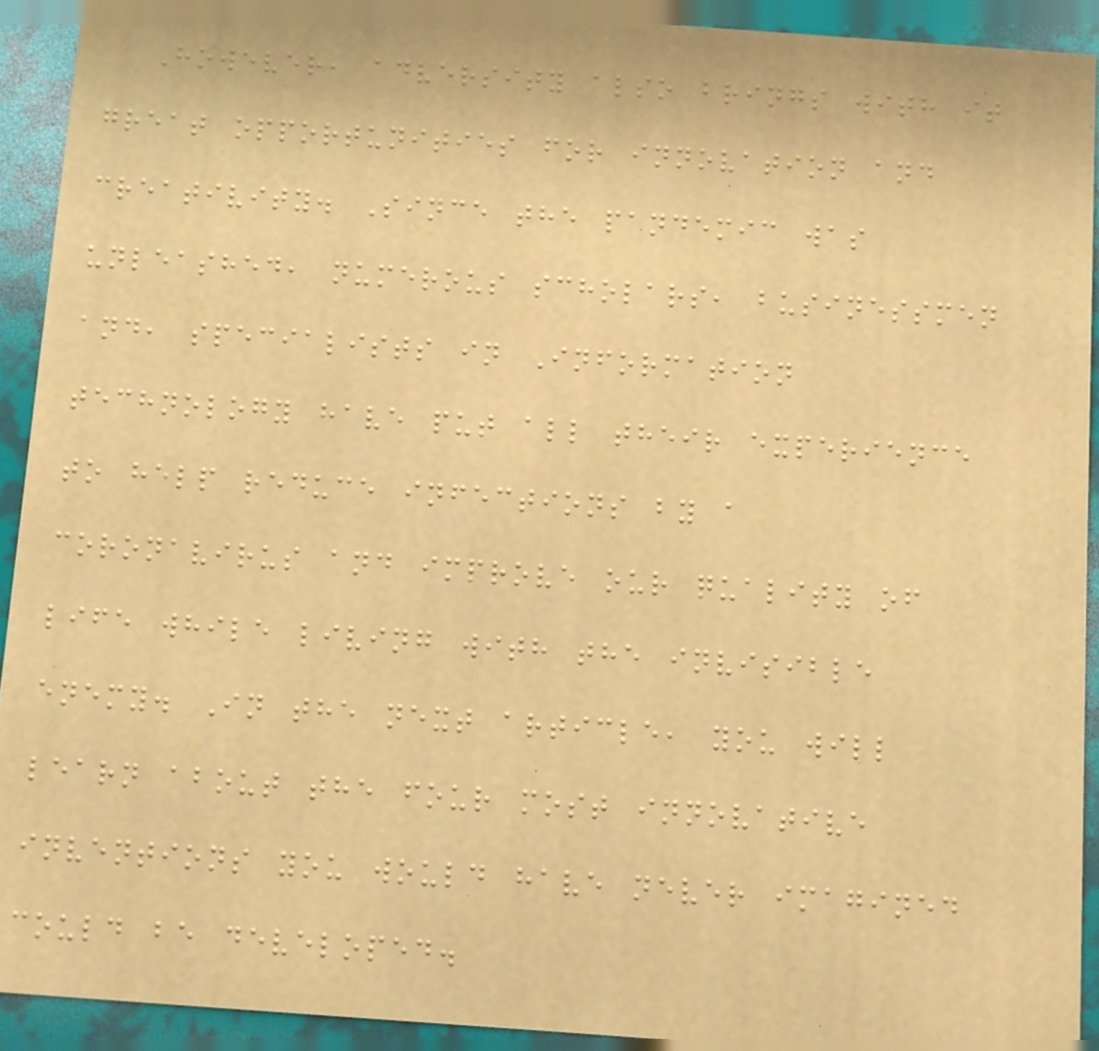However, adversity also brings with it
great opportunities for innovation and
creativity. Since the pandemic was
unleashed, numerous scholars, businessmen
and, specialists in Information
technology have put all their experience
to help reduce infections by a
coronavirus and improve our quality of
life while living with the invisible
enemy. In the next article, you will
learn about the four most innovative
inventions you would have never imagined
could be developed.
